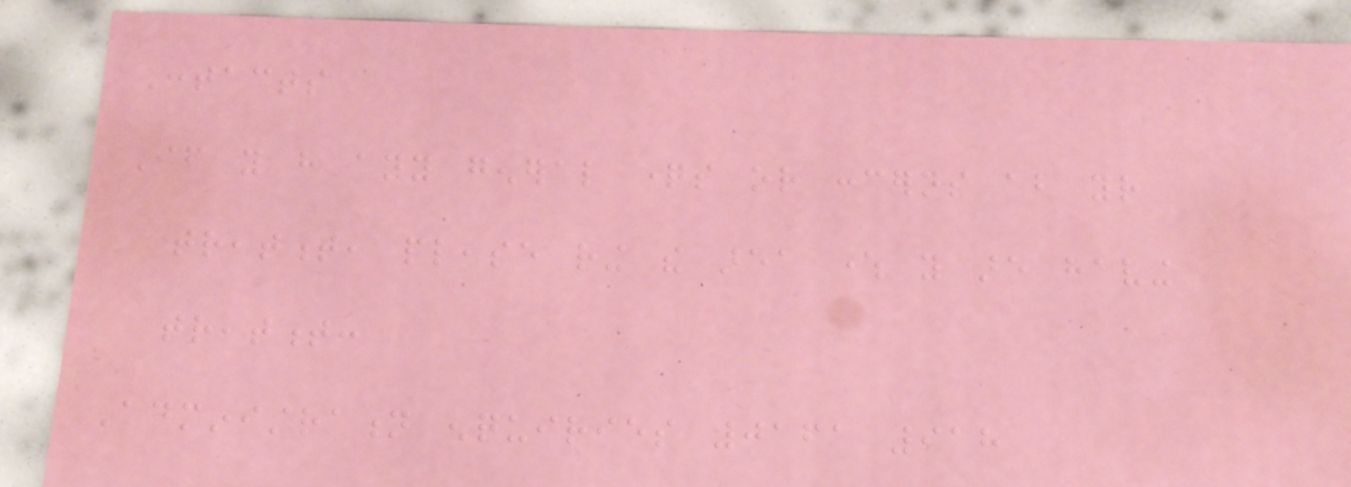Contacts
If you have any general questions or concerns about your
treatment, please ring the area where you are having
treatment:
Administration enquiries 0161 918
